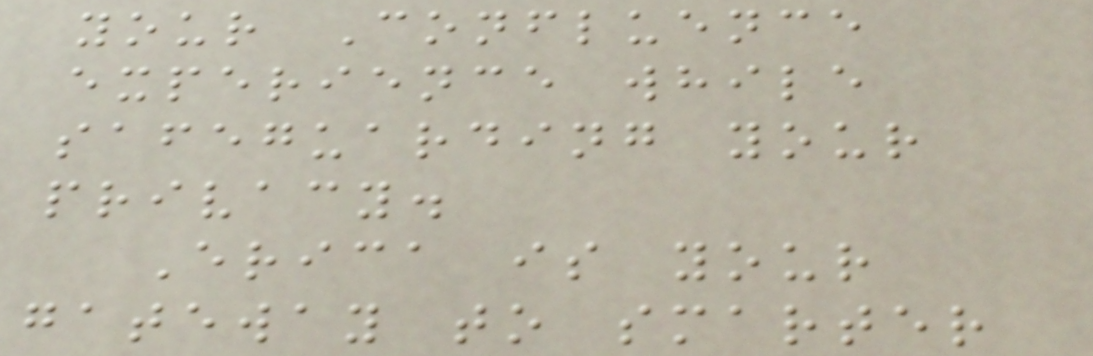your Confluence
experience while
safeguarding your
privacy.
Erica is your
gateway to smarter
